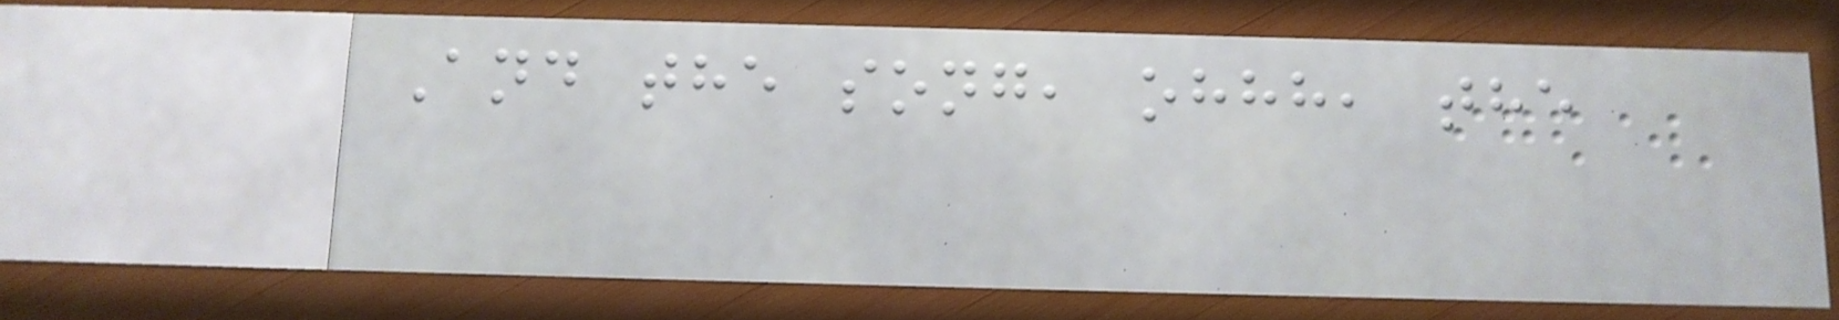And the song, ohhh, the
